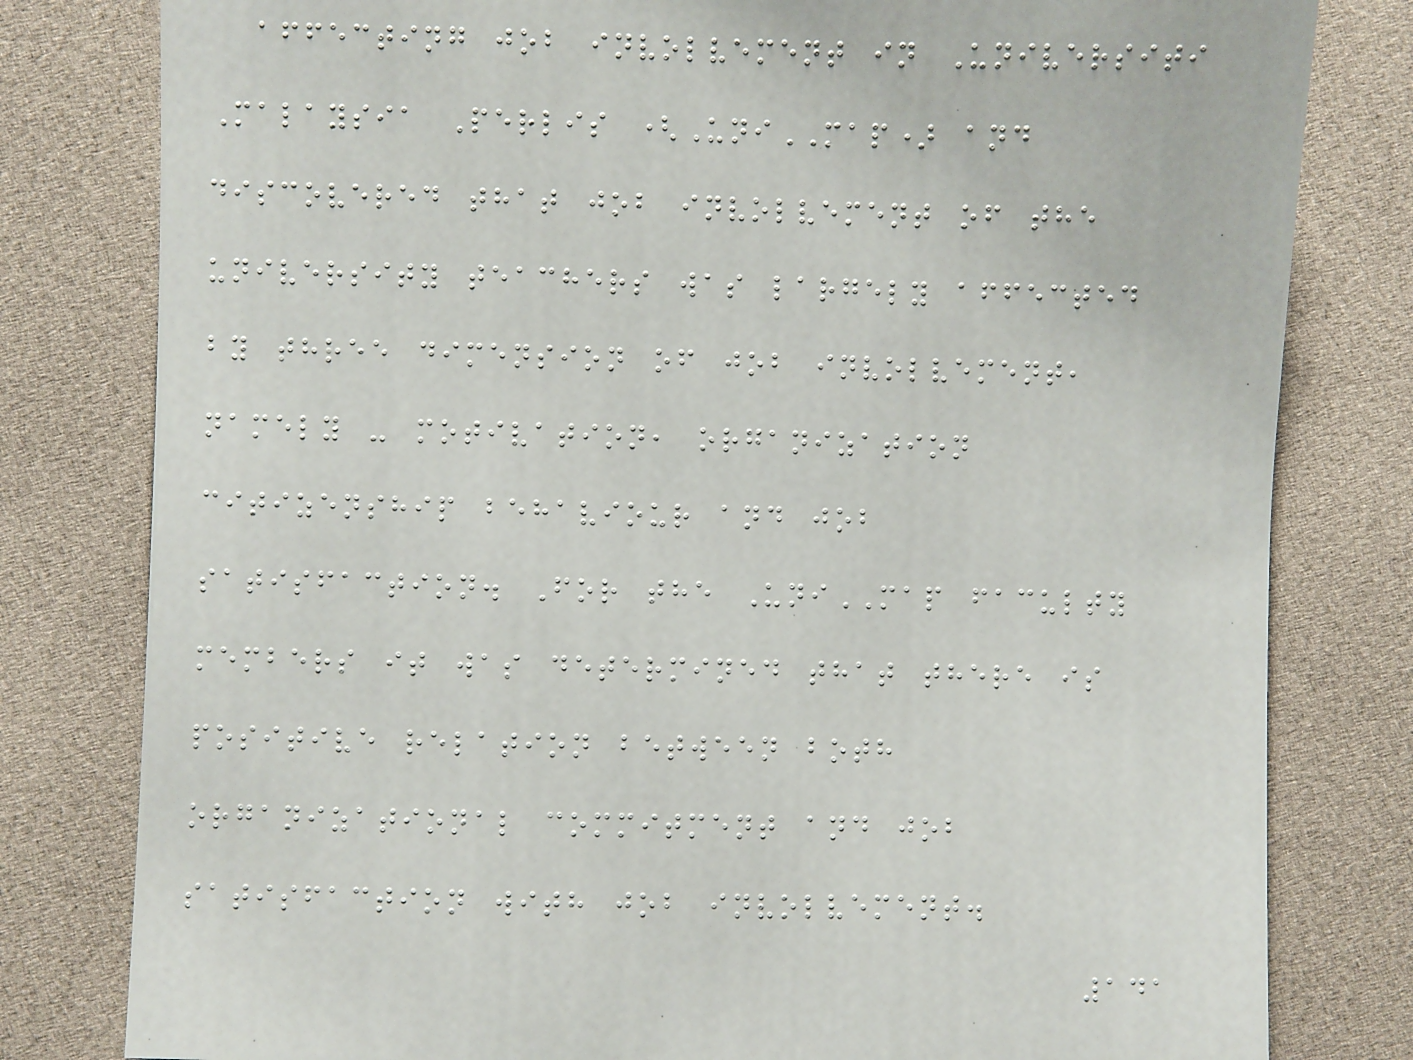affecting job involvement in Universiti
Malaysia Perlis (UniMAP) and
discovered that job involvement of the
university teachers was largely affected
by three dimension of job involvement,
namely - motivation, organization
citizenship behaviour and job
satisfaction. For the UniMAP faculty
members it was determined that there is
positive relation between both
organizational commitment and job
satisfaction with job involvement.
141
